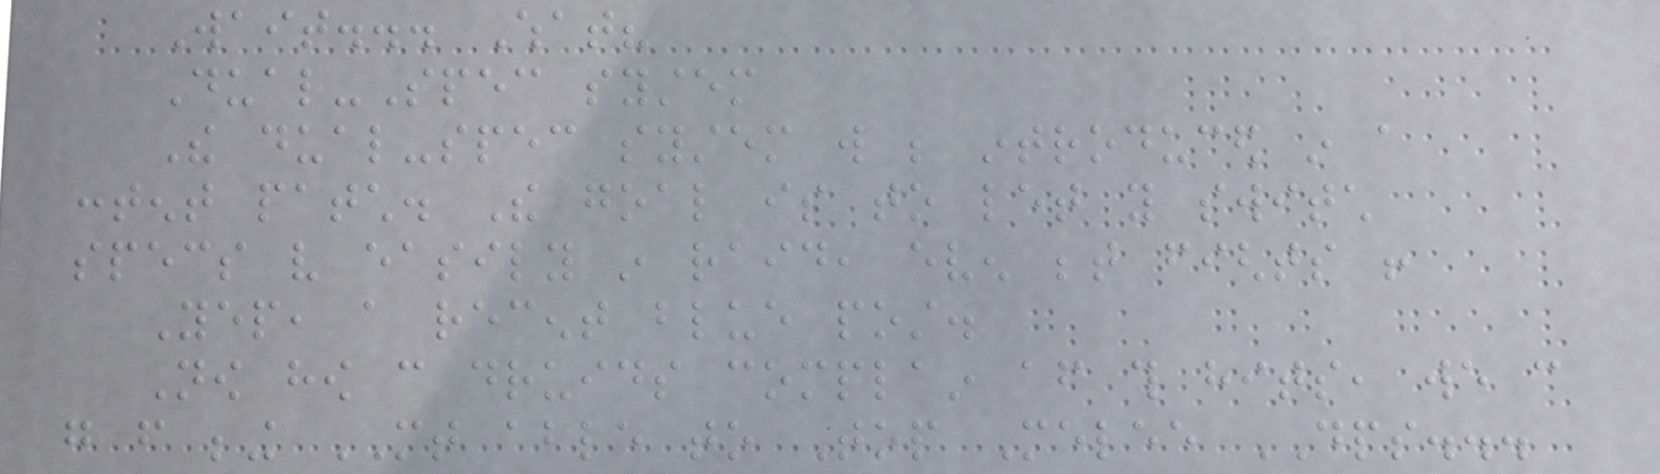Wait... What?
Dual-Spec system
The dual-spec system will be introduced in a
content patch. The goal is to let you switch
specs very easily in raid, even between fights !
Yep, a recent blue post.
Now how can druids complain after this hits, we can
go from being MT able to Top Melee DPS...
